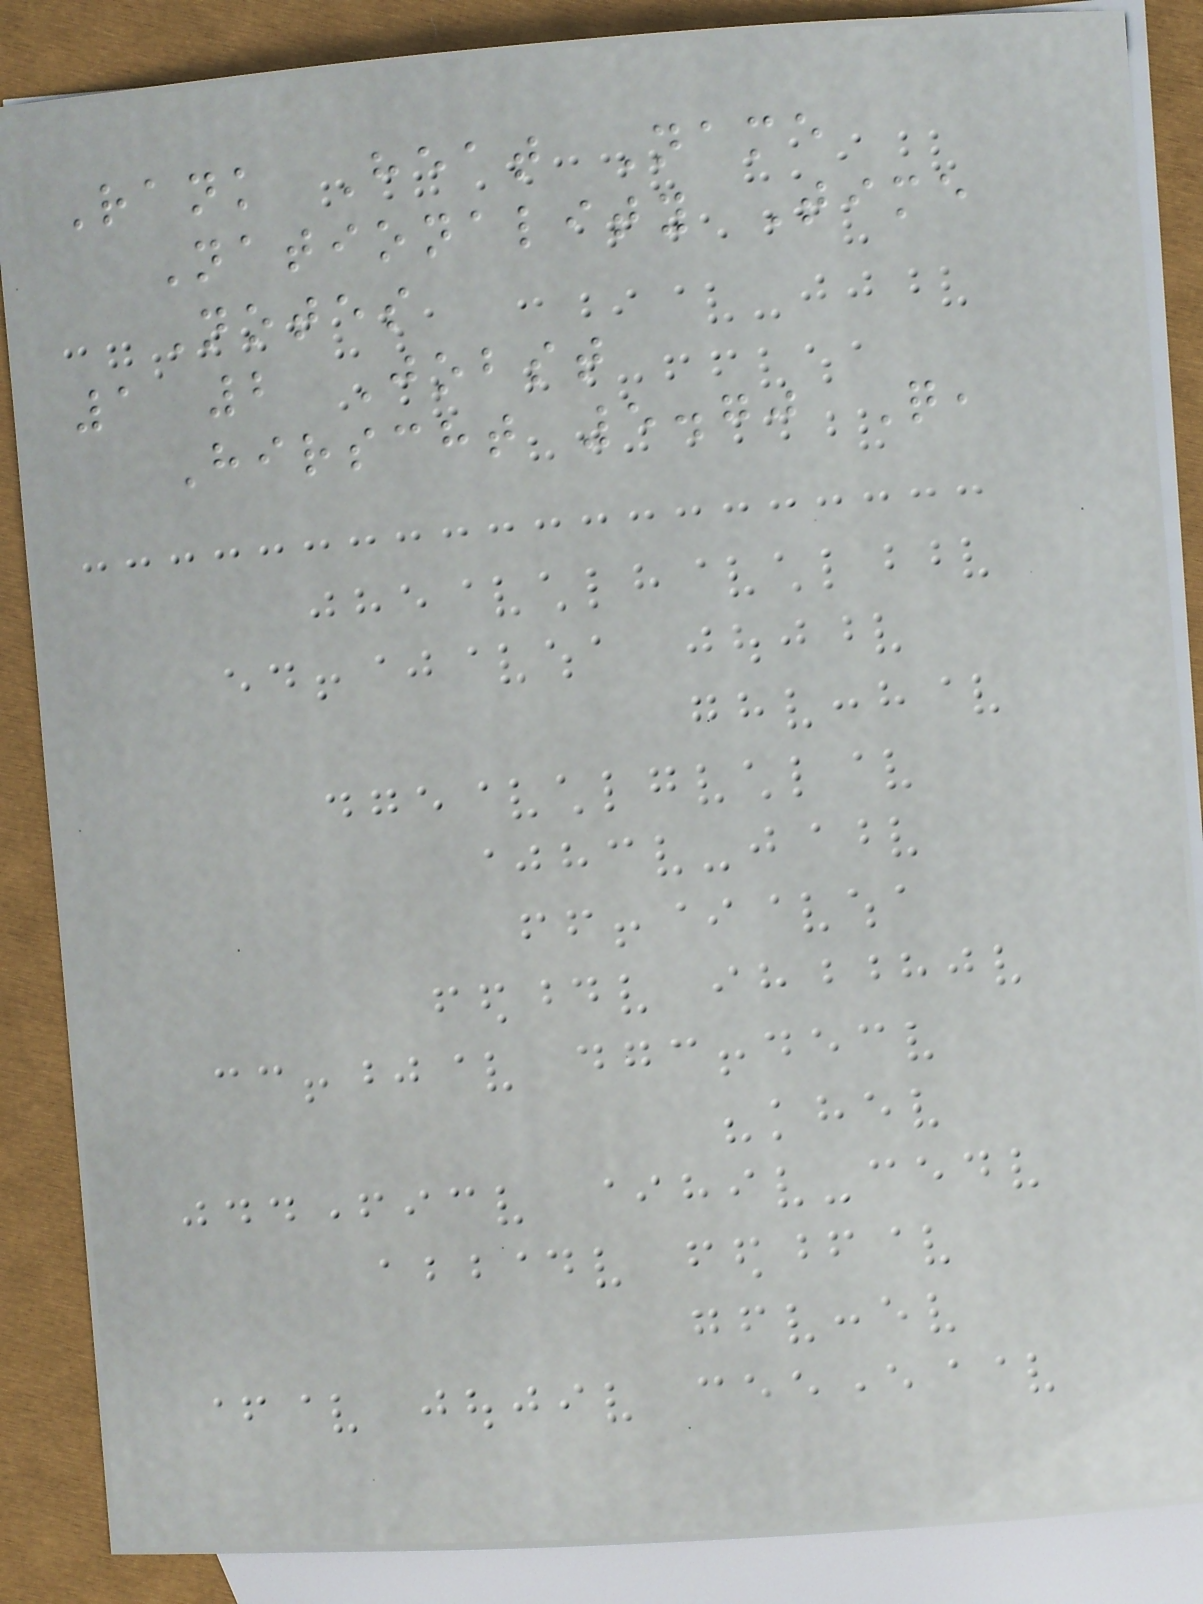Rank Heat Name
Nationality Time
Notes
1 2 Jobst
Hirscht 5.70 Q,
